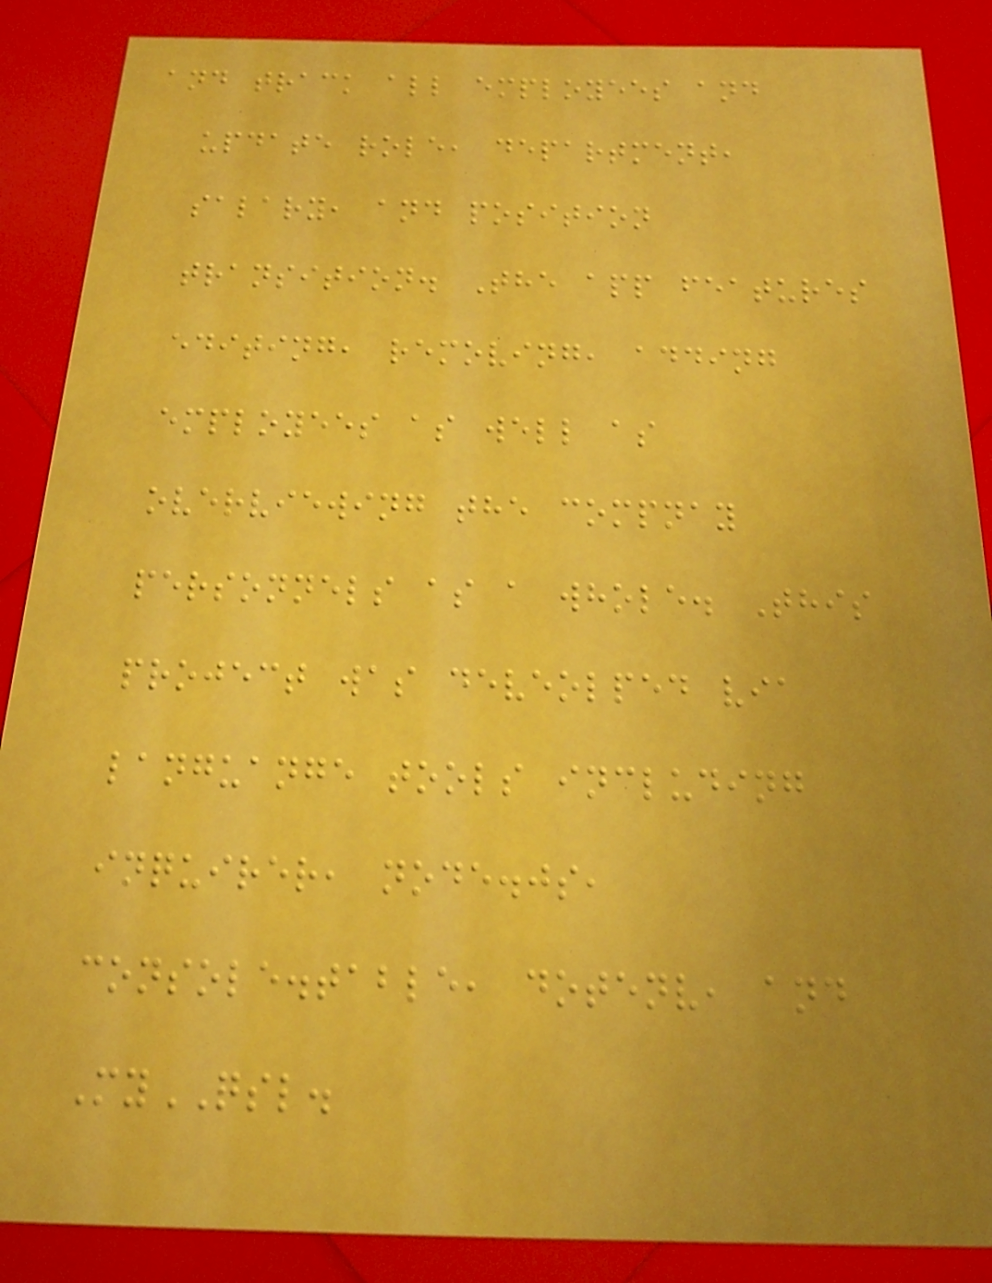and track all employees and
update role, department,
salary, and position
transition. The app features
editing, removing, adding
employees as well as
overviewing the compnay
personnels as a whole. This
project was deveolped via
languange tools including
inquirer, node.js,
console.table, dotenv, and
MyQSL.
